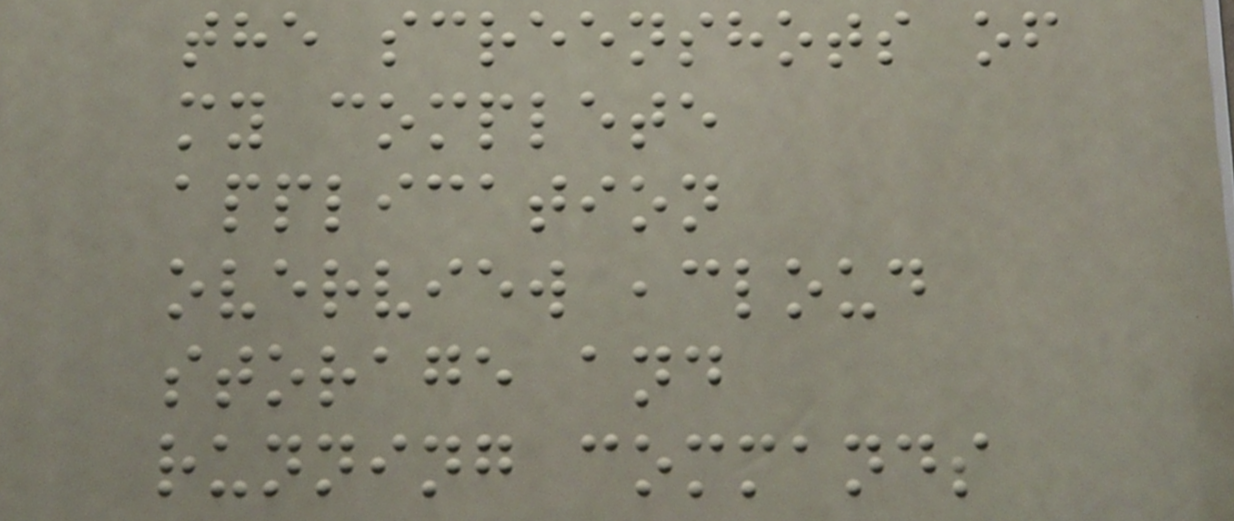the screenshots of
my complete
application
overview ,cloud
storage and
running commands
